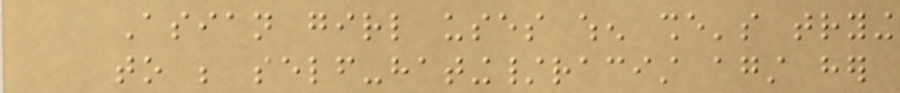Asian girl uses when she's trying
to be self-hating/racist against her
